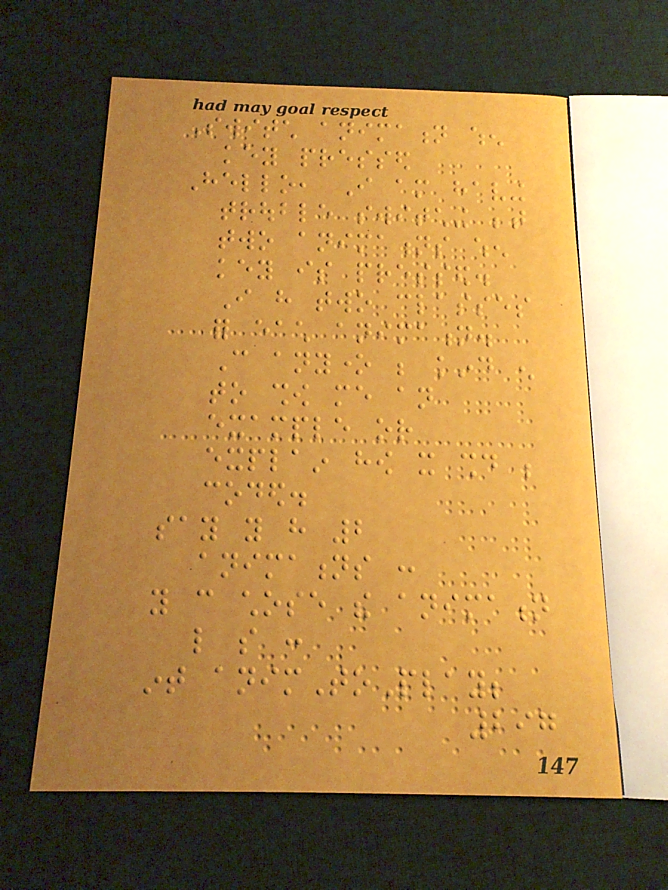Switch animation when
key pressed
Hello, I am having
trouble switching between
two animations when
key is pressed.
I have two classes
for each animation.
Can anyone be kind enough
to show me an
example or
explain how it should be
coded.
say you have 2
animations :
you can chose the animation
like so :
int animToPlay;
297
